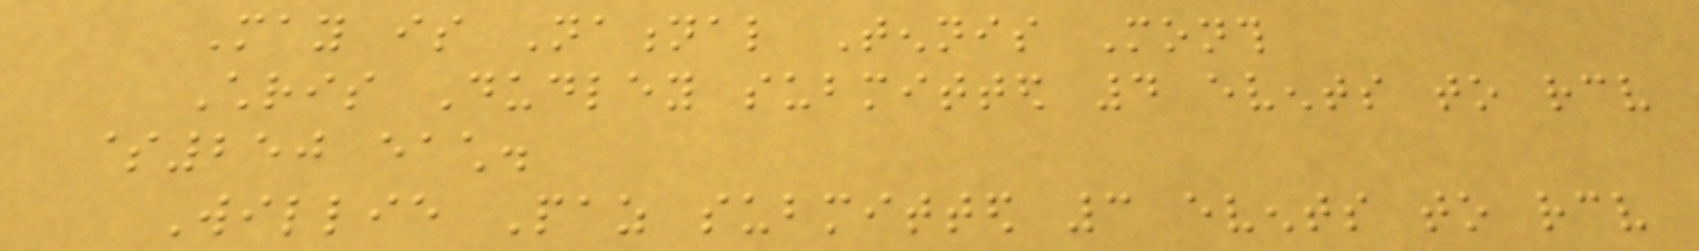May is National Tennis Month
Chris Dudley submitted 4 events to receive
$250 each.
Willie Paz submitted 3 events to receive
